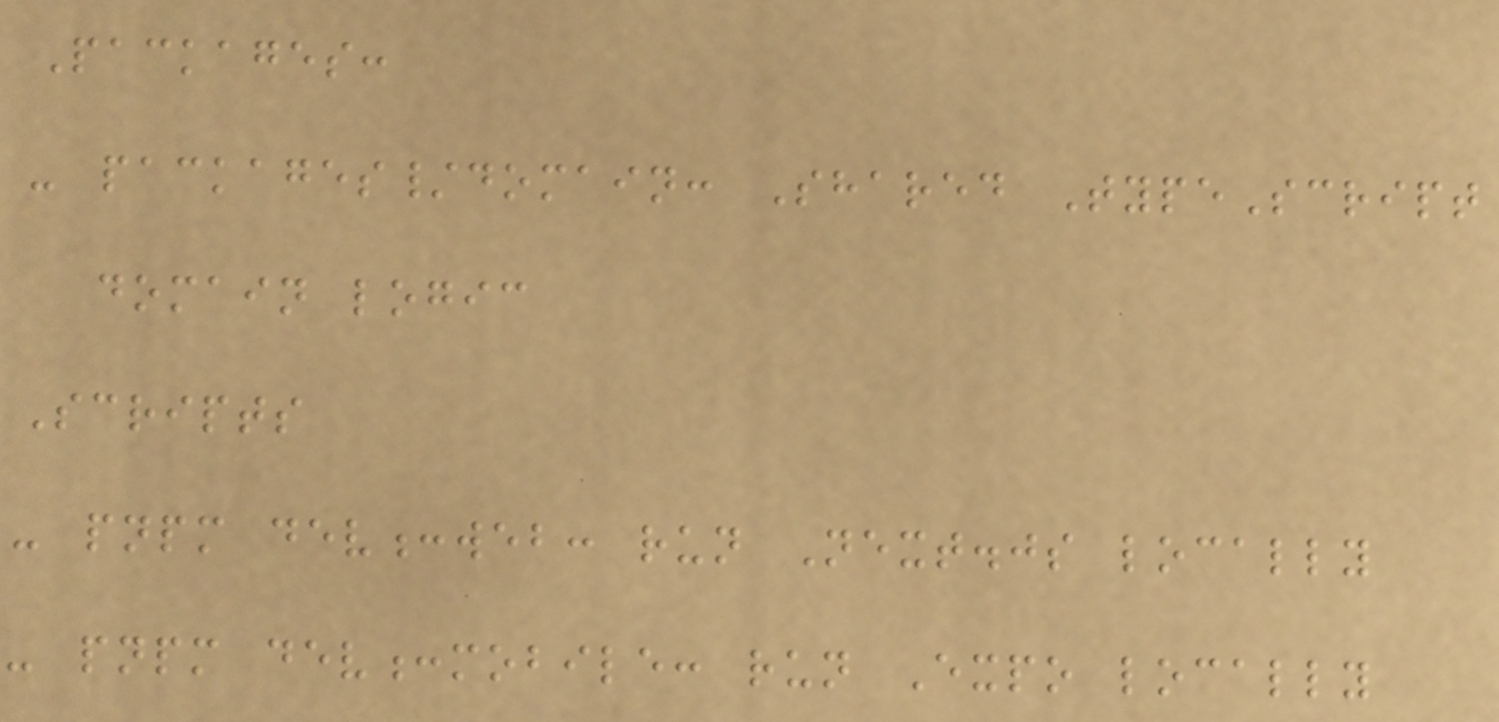Packages:
- packages/domain: Shared TypeScript
domain logic
Scripts
- pnpm dev:web: run Next.js locally
- pnpm dev:mobile: run Expo locally
